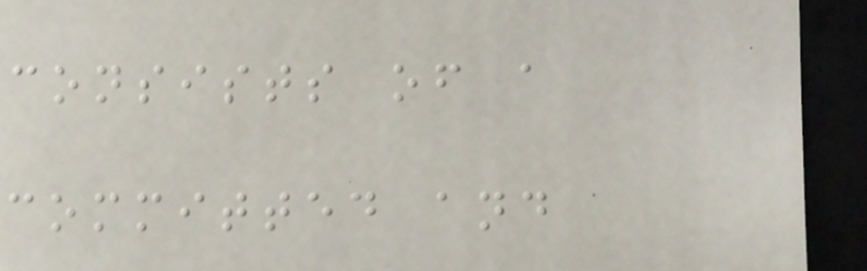consists of a
committed and
